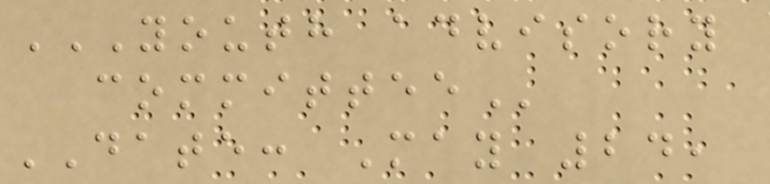YOUTH ADVISORY
COMMITTEE
DATE: May 24,
